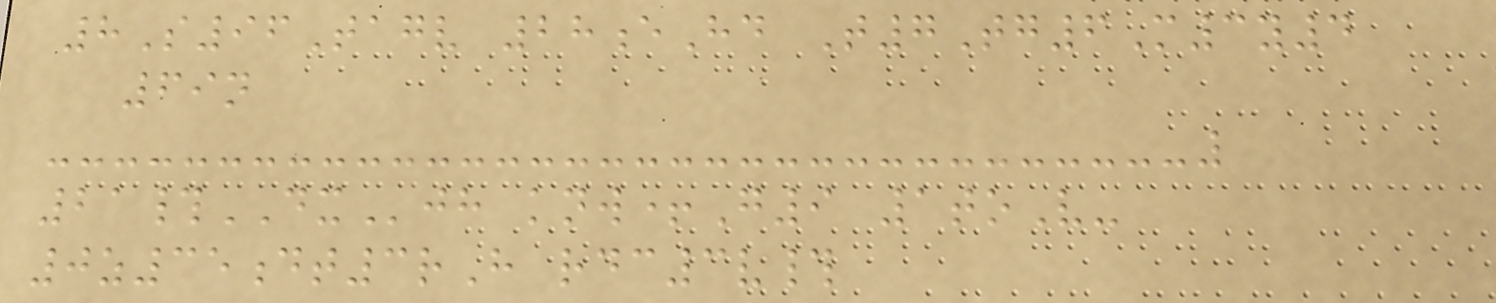8S96Tagv 28eHd T7Tg6M3y4
69n
21#DXjh knw+G9 1toV-
0z35dt3rH rdc3v#
